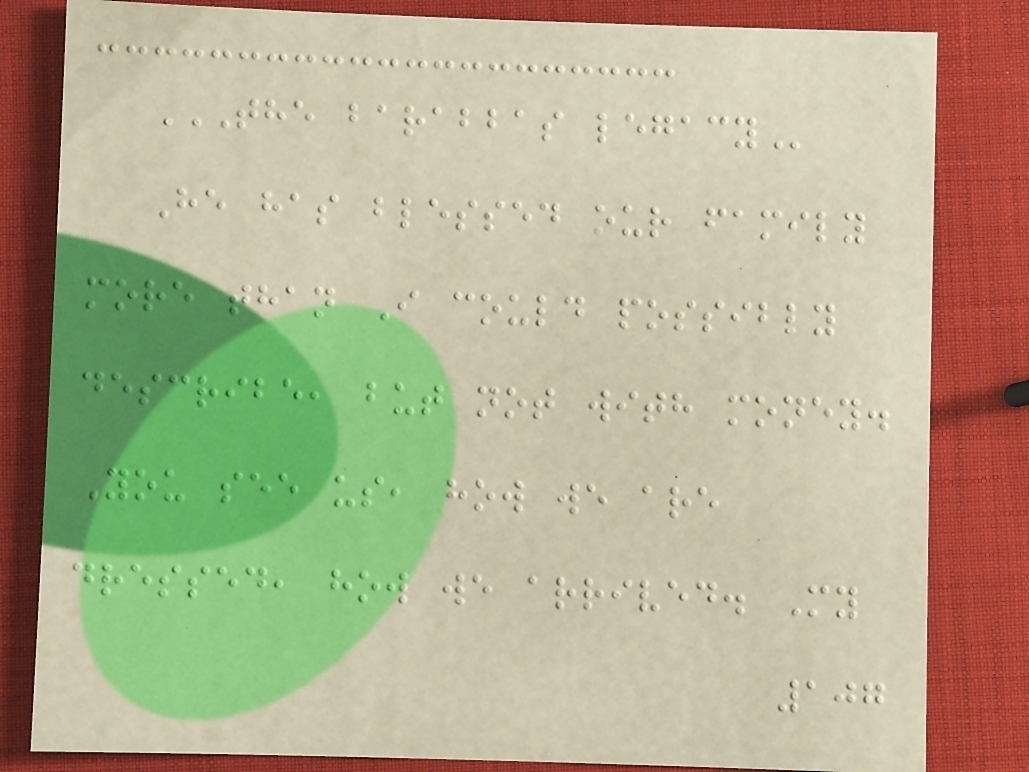THE BARABBAS LEGACY
He has blessed our family
more than I could possibly
describe, but not with money.
You see us, how we are
dressed, how we arrived. My
107
